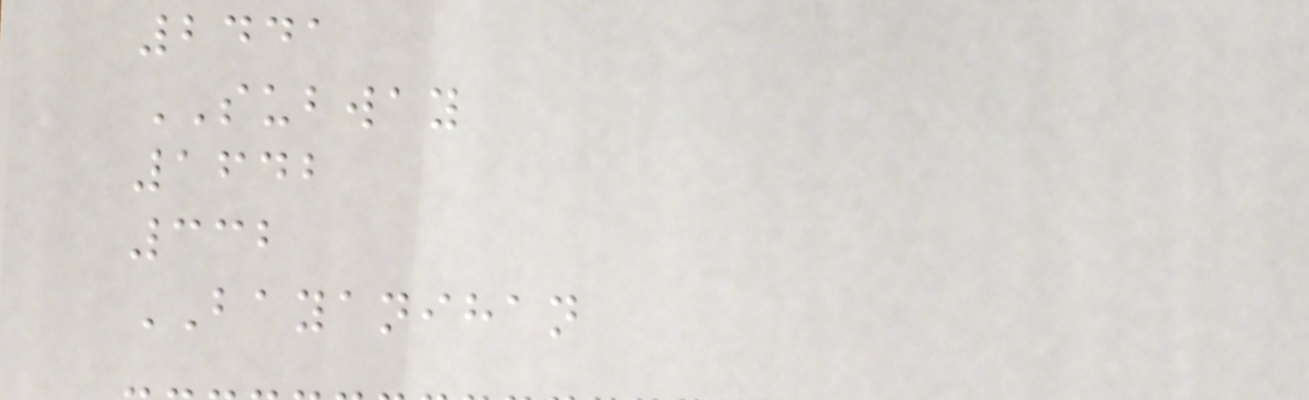2441
SUBWAY
1642
332
BAYANIHAN
